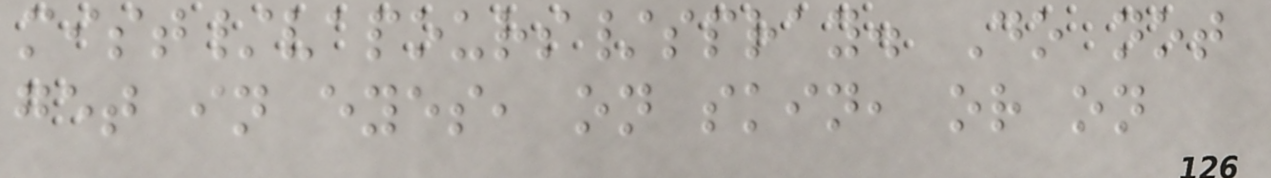mist/vapours/spray. Do not
get in eyes, on skin, or on
